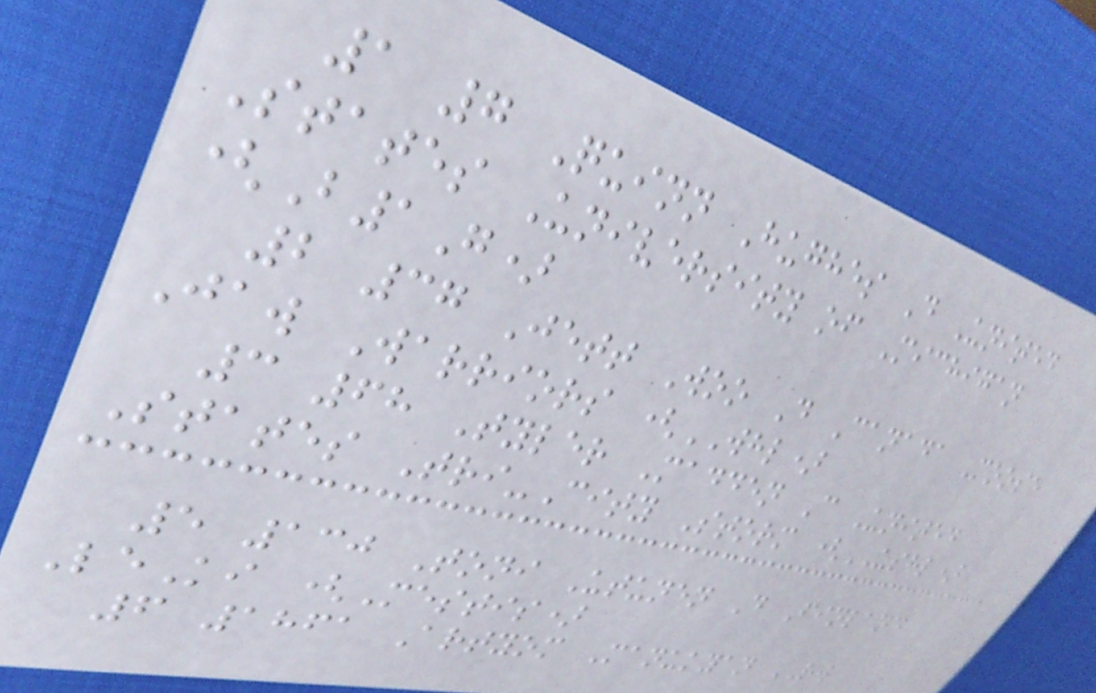1 7 Quinn Hughes D United
States University of Michigan
(B1G)
2 37 Jett Woo D Canada Moose
Jaw Warriors (WHL)
3 68 Tyler Madden C United
States Tri-City Storm (USHL)
5 130 Toni Utunen D Finland
LeKi (Mestis)
6 1861 Artyom Manukyan RW
